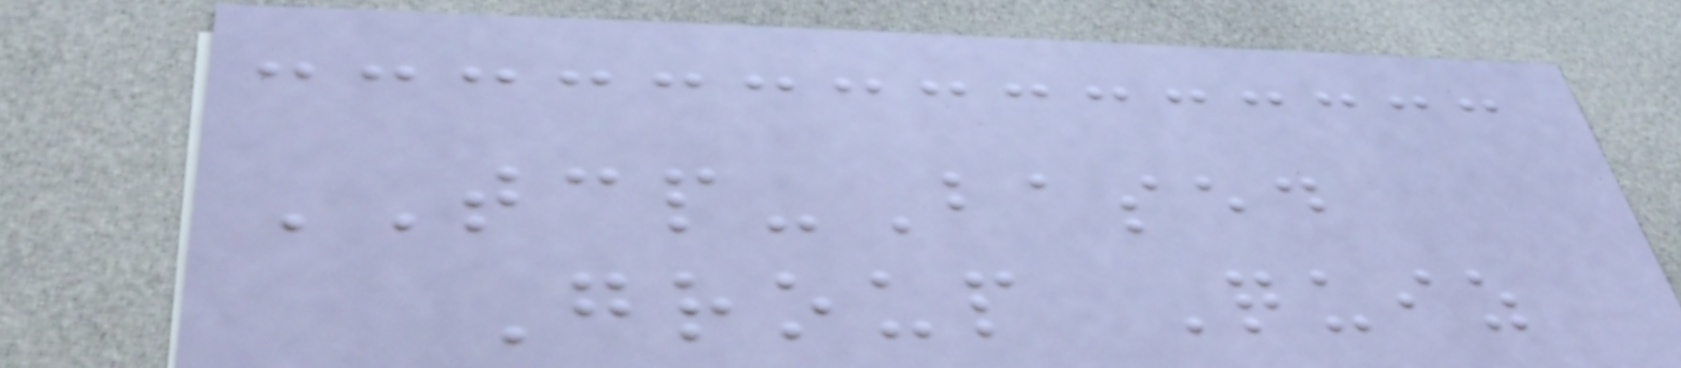TCP-Based
Group Quiz
